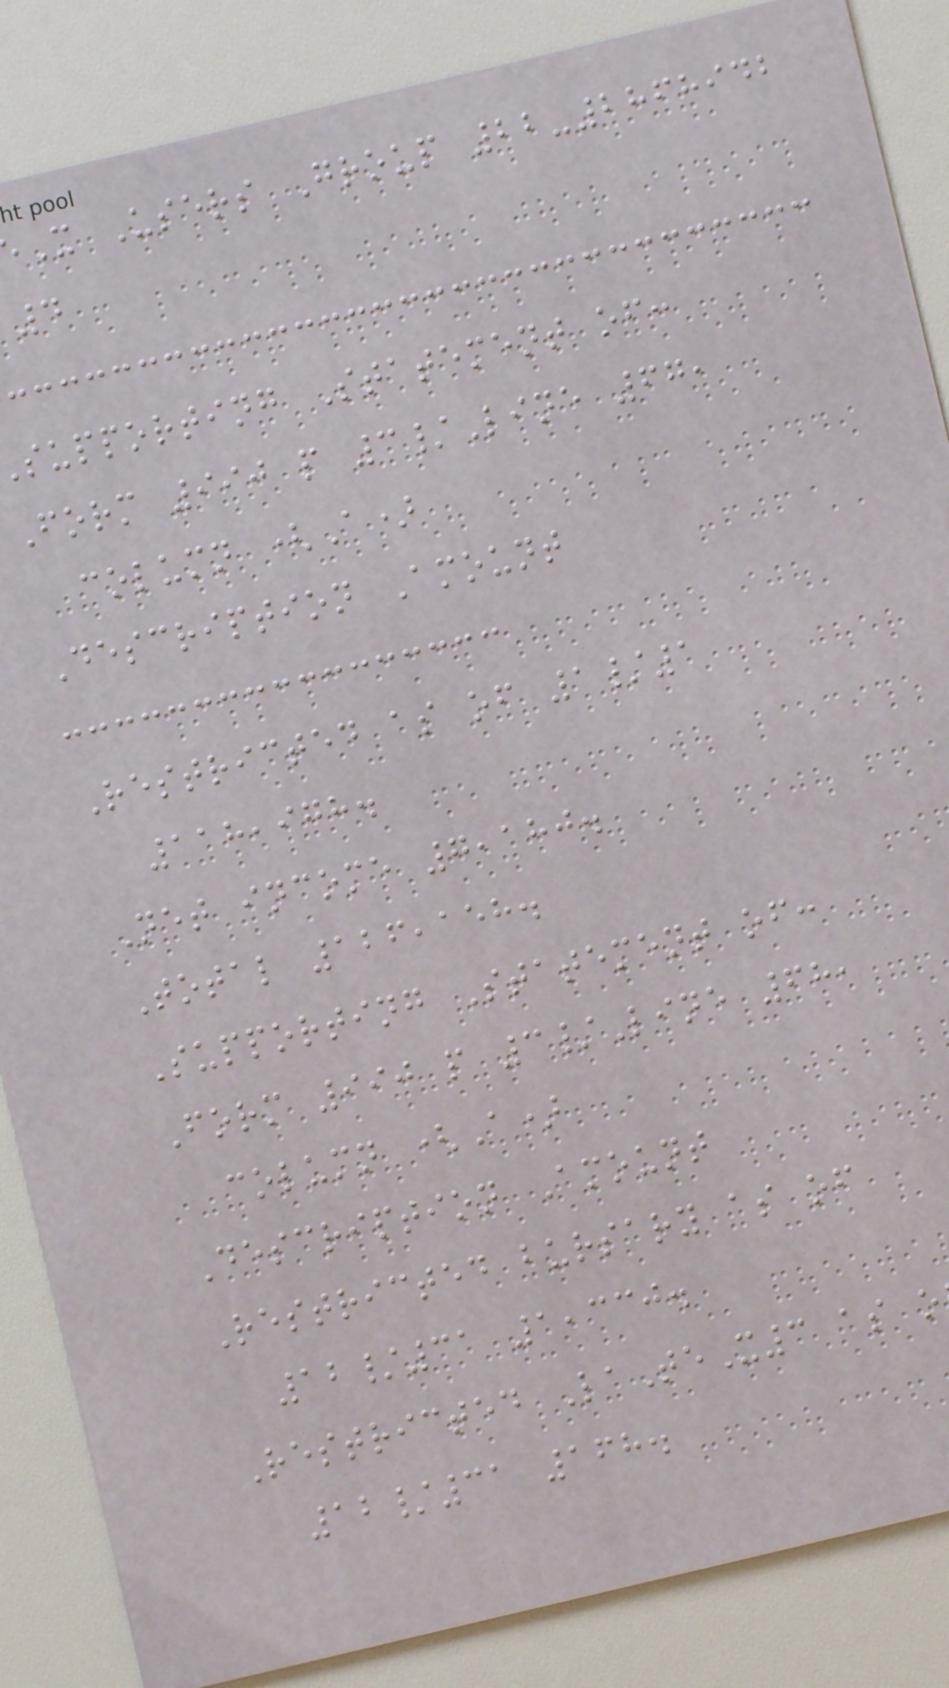X Users Group 22-2868942
4
supporting Statement of:
Form 990 p 3/Line 67,
column (A)
Description Amount
Restricted as of 1/1
118,978.
Net income 7,180.
Total 126,158.
Supporting Statement of:
Form 990 p 3/Line 68,
column (A)
Description Amount
Restricted bursary as of
12/31 1,330.
Restricted LaTeX3 as o
12/31 168.
